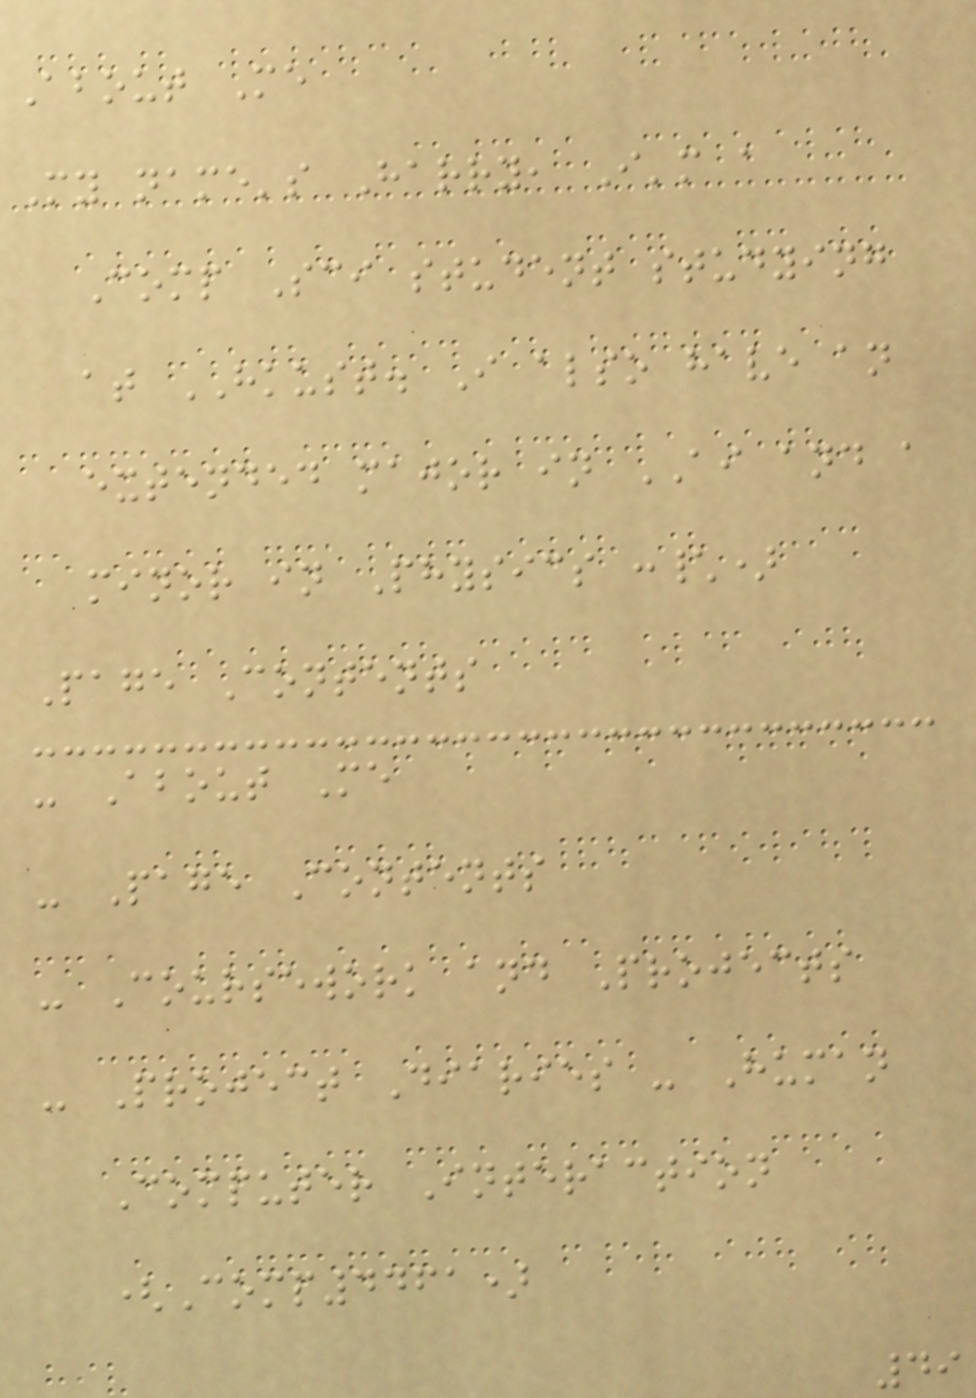About Me
My name's Harry, I'm a
Comp Sci student studying
at HKUST. I also have an
extended major in AI and a
minor in Physics :\)
Page Contents
- About Me
- Page Contents
- Coursework and Projects
- Project Diaries - Human
Computer Interaction
(Comp4461)
49
